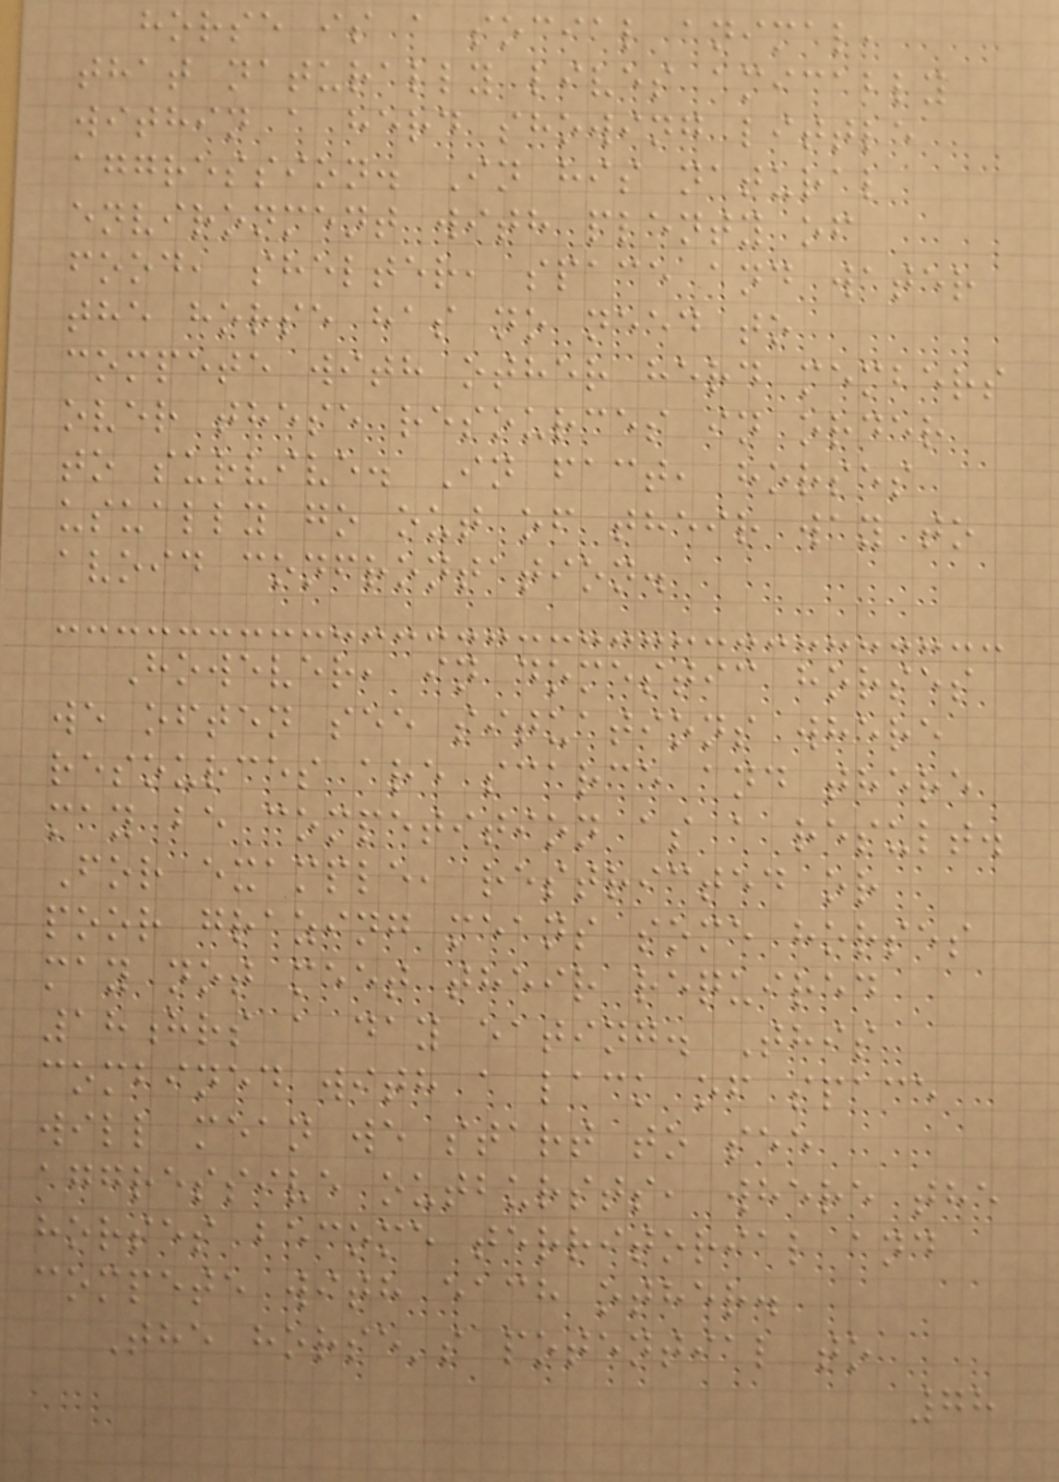horse is a social animal,
that naturally lives amicably
within a herd showing little
aggression. In his natural
environment with plenty of
food, shelter, space and water
the horse has no need to
compete with other herd members
over these resources in order
to survive. In fact, horses
usually go out of their way to
avoid confrontation.
However, in domestic horses
we often see situations where
resources are scarce and there
may be competition as a result.
For example, restricted or
poor grazing means some horses
may not meet their required
18hrs a day eating. This
combined with a lack of space
will mean we start to see
aggressive outbursts, where the
horses become territorial and
compete with each other.
The horse's potential to
78
